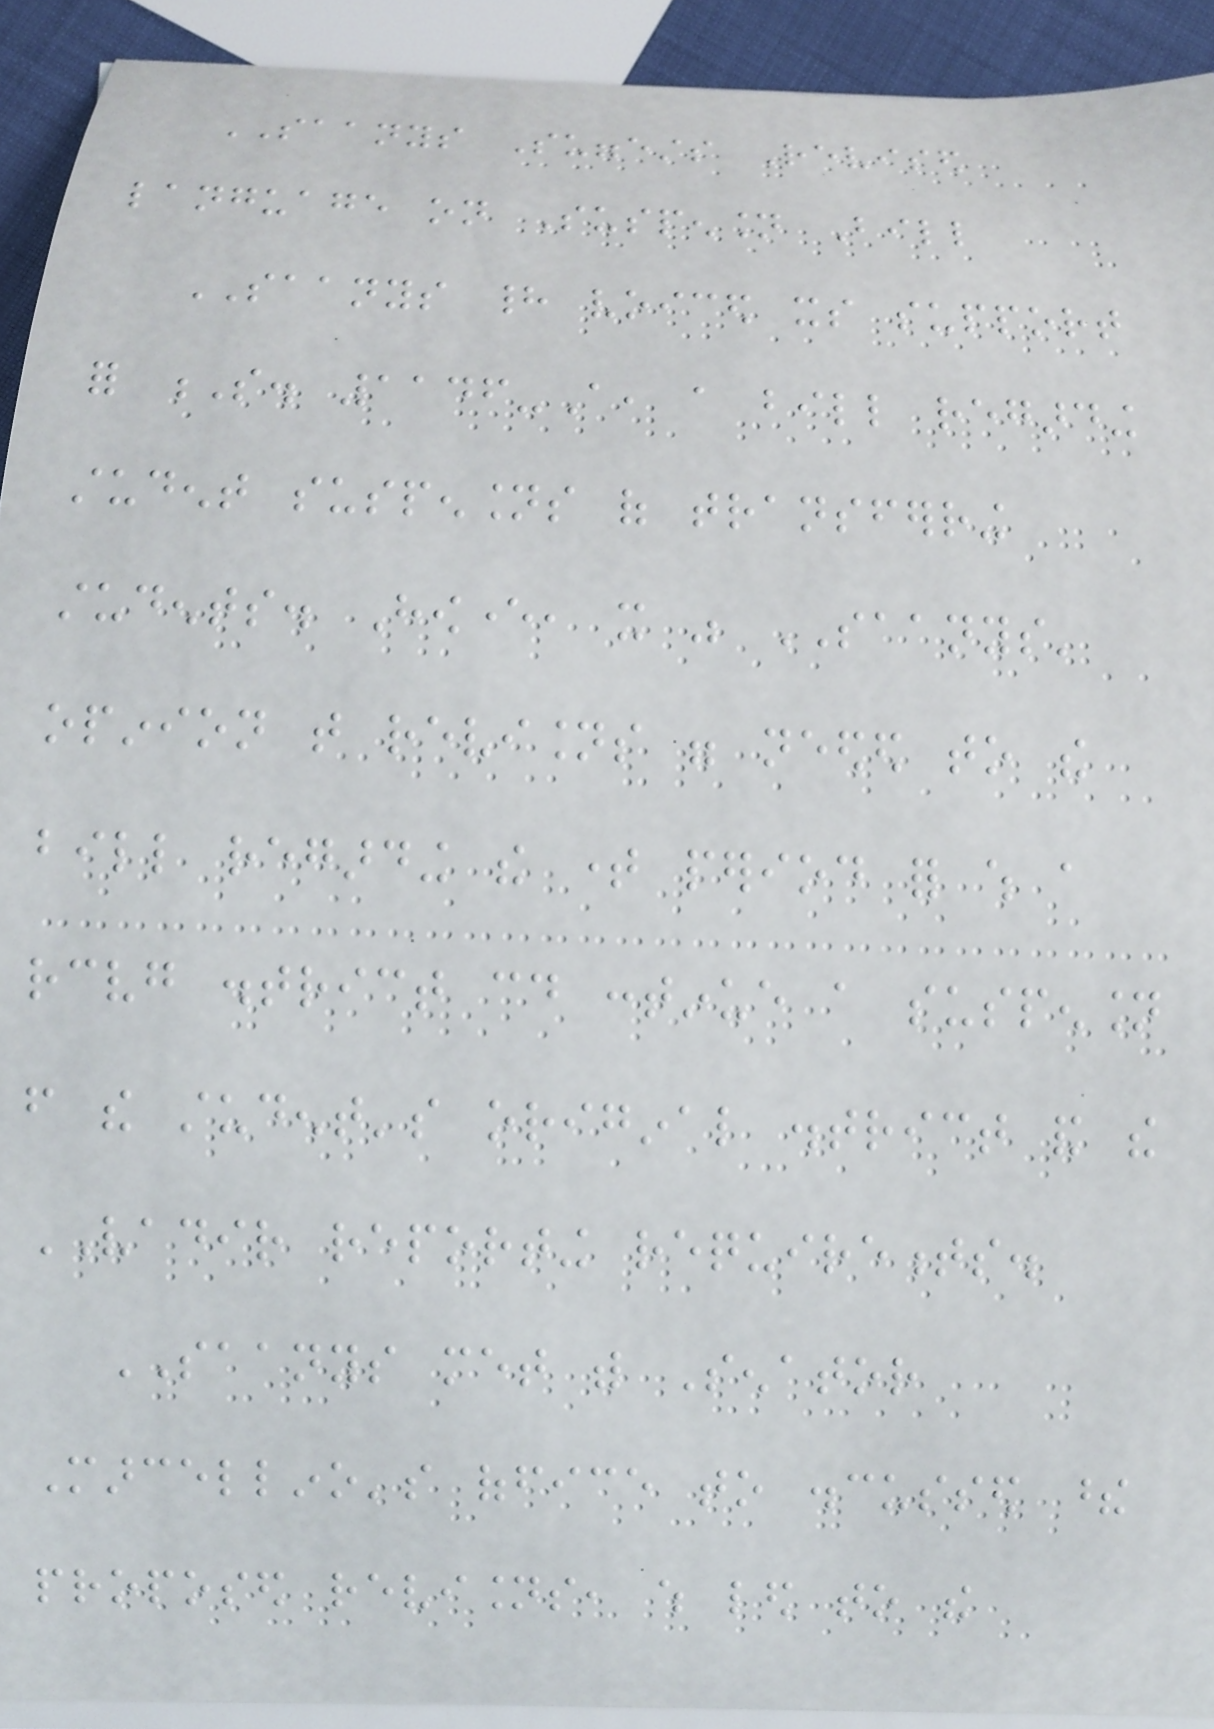SAANYS Suggests Revised
language on Suspension Bill
SAANYS had voiced its support
for S. 1146-A, a bill regarding
student suspensions of transferring
students. However, it was SAANYS'
opinion that revisions were needed to the
bill regarding the time period for which a
receiving district could continue a suspension
from the student's original district and the
VADIR reporting requirements.
SAANYS met with Senator
Marcellino's office to discussed these
proposed revisions, which led to the
